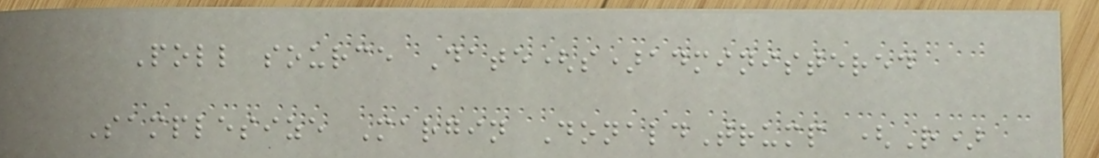Poll source Date(s)administered
Samplesize Margin DonaldTrump (R)
